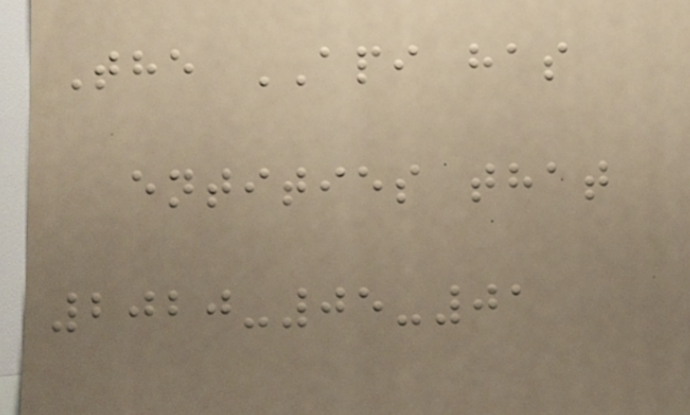The API has
entities that
2020-05-01
